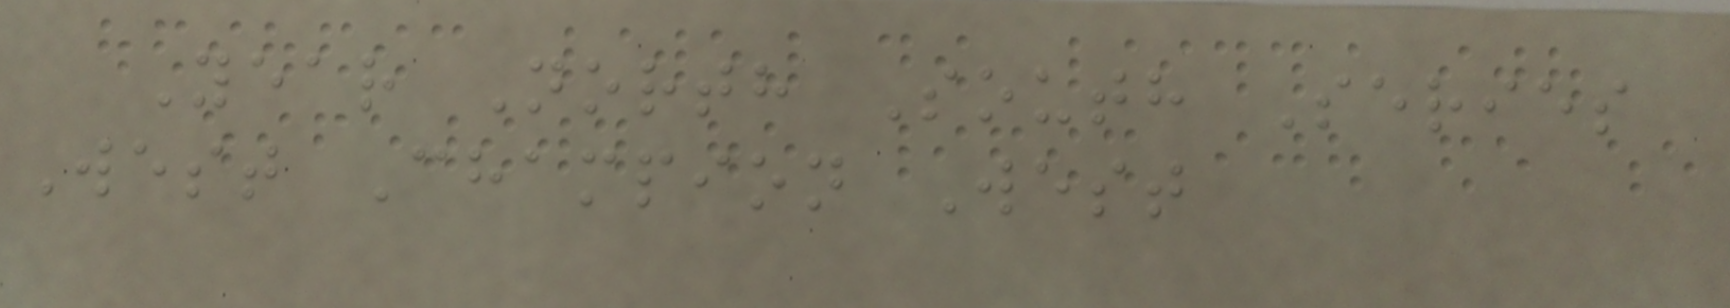Year North South Series
West Champion West
